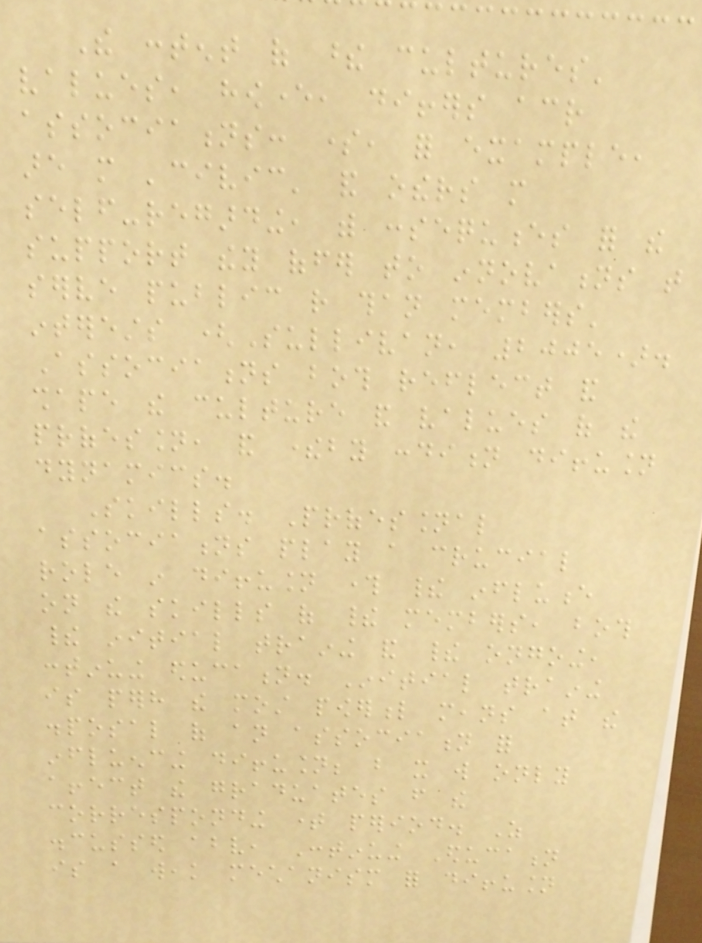The content of these cultures'
values, however, differs across
associations: some, for example,
are more 'civic' and others more
self-regarding, with consequences for the
support they offer to innovations that
serve public rather than members'
interests (Sullivan, 2005).
Associations both reflect and
shape the culture and values of the
profession, and thereby condition diffusion
dynamics.
Skills. Professional
associations play a crucial
role in diffusion through their influence
on the skills of their members, both
their initial training and their ongoing,
continuing education. Initial training
is perhaps the most powerful means at the
disposal of an association for
influencing diffusion; but it will only
affect the graduates from the
corresponding time period. As
discussed above, Continuing Education
is a weak mechanism for diffusion
